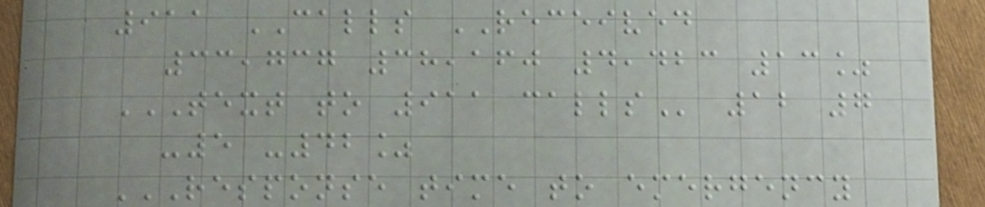911 CALLS RECEIVED
33,737 38,160 4,423 13%
TEXT TO 911 CALLS 12 7
-5 -42%
RESPONSE TIME TO EMERGENCY
